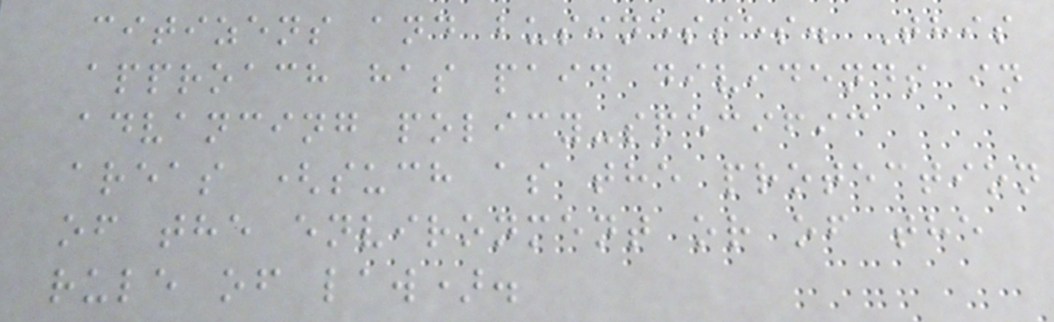citizens and businesses. This
approach has paid dividends in
advancing policy-specific
areas (such as the protection
of the environment or of the
rule of law).
